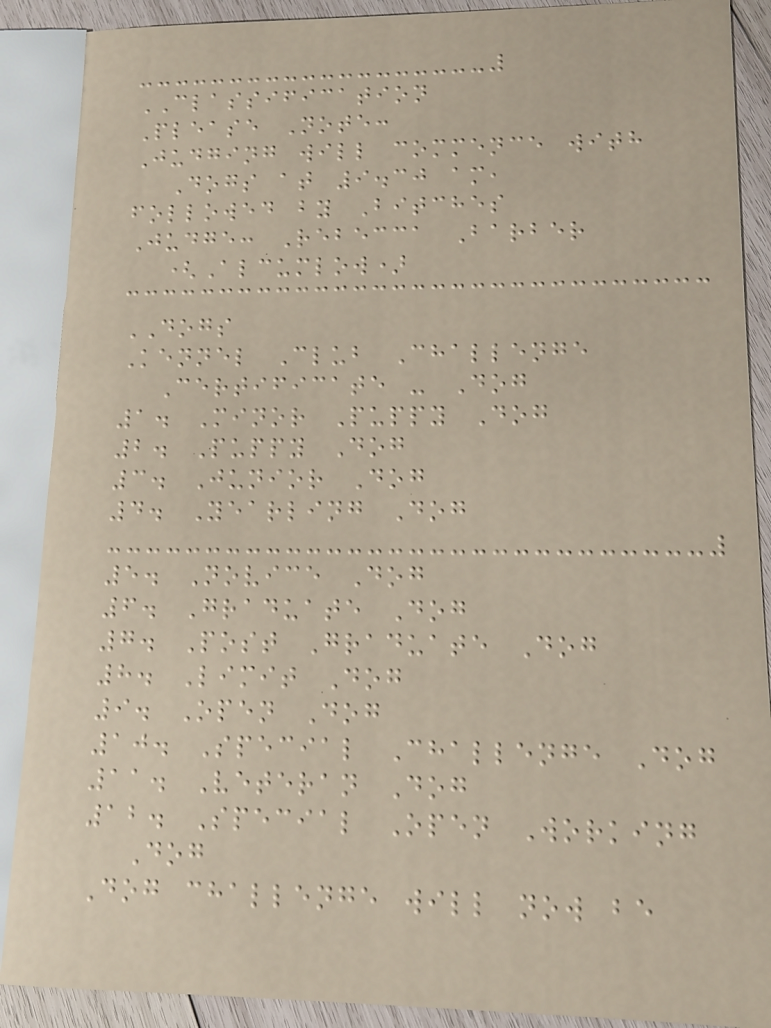CLASSIFICATION
Please Note:
Judging will commence with
Dogs at 9.30 am,
followed by Bitches
Judge: Rebecca Barber
(Alcumlow)
DOGS
Kennel Club Challenge
Certificate - Dog
1. Minor Puppy Dog
2. Puppy Dog
3. Junior Dog
4. Yearling Dog
5. Novice Dog
6. Graduate Dog
7. Post Graduate Dog
8. Limit Dog
9. Open Dog
10. Special Challenge Dog
11. Veteran Dog
12. Special Open Working
Dog
Dog challenge will now be
